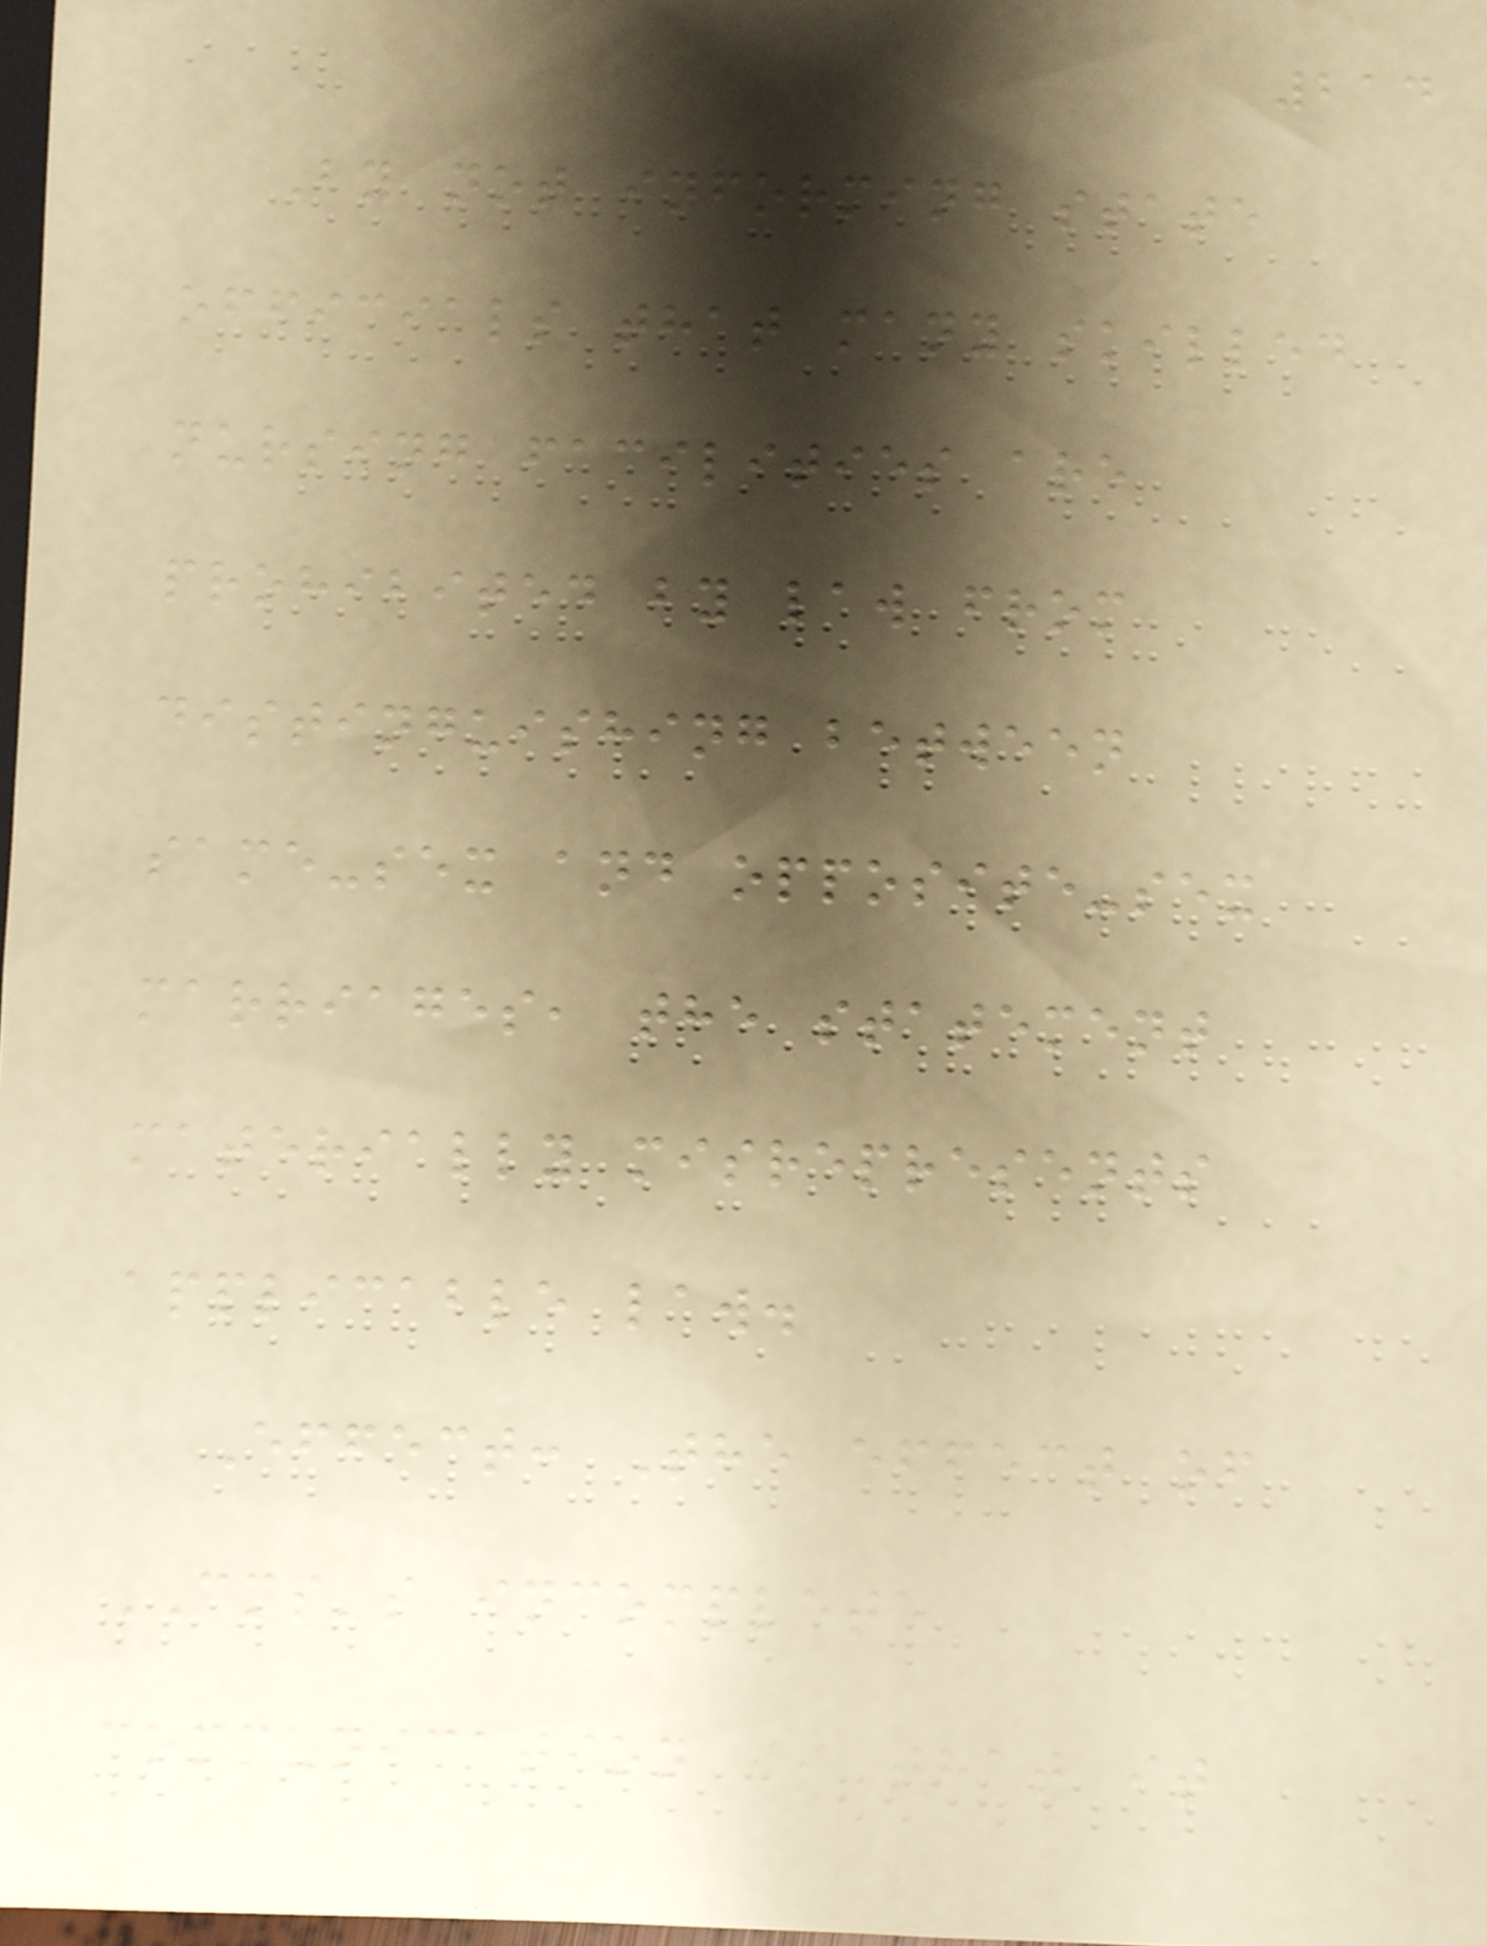214
By not informing state
officials that many skilled
nursing facilities are
prohibited by law from
distinguishing between
same-sex and opposite-sex
marriages, the statement
materially misrepresents
applicable law.
Effect: The effect of
CMS's incomplete
communication is that it
